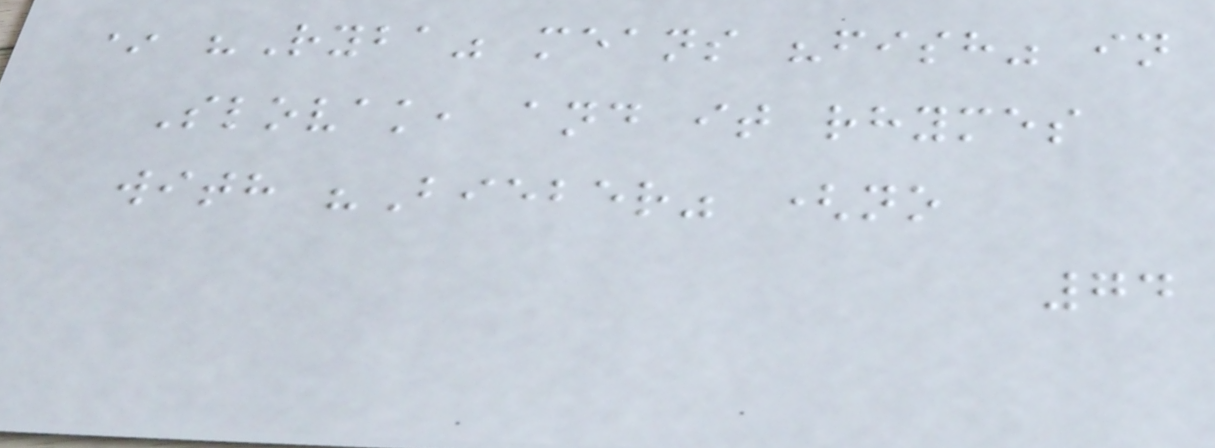* "Ryba" means "fish" in
Slovak, and it rhymes
with "Bieber" (no
74
